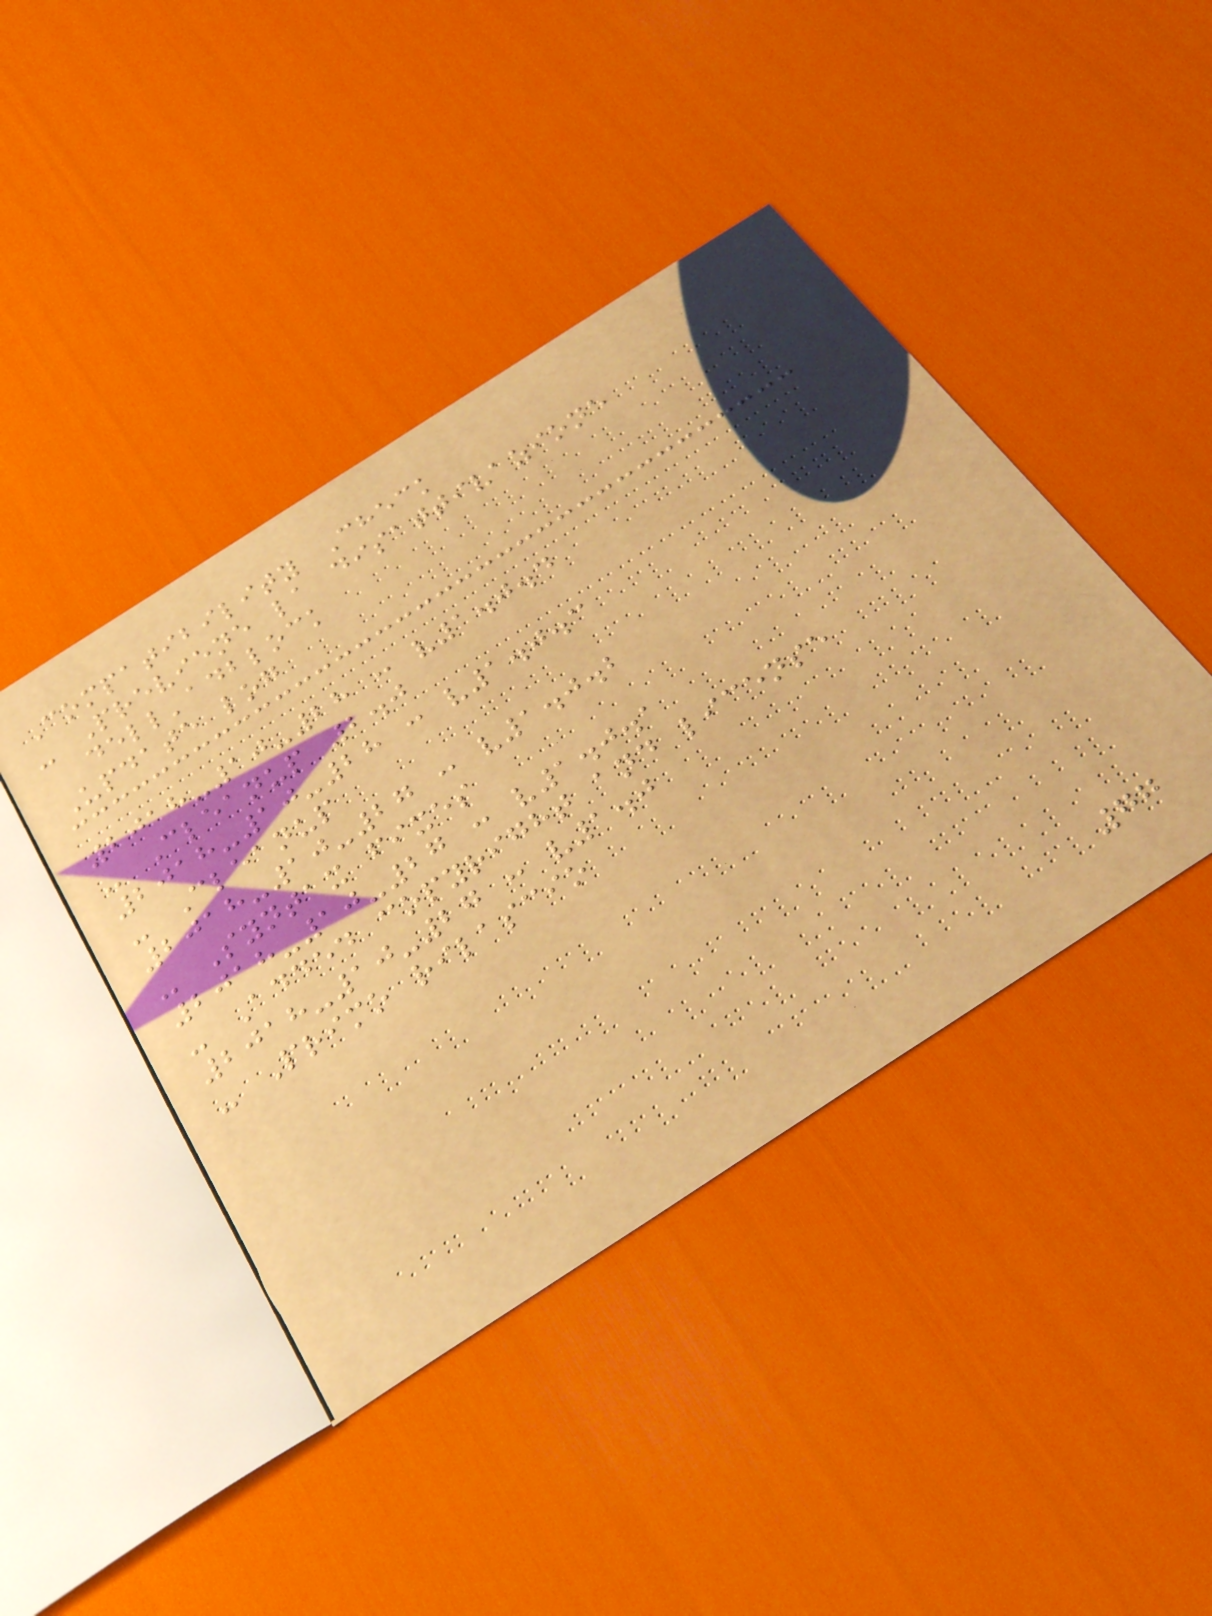Compatibility Check
- Previene la disattivazione
dell'adblock
Update log
2018-10-28 : v1.0.4
- Cleanup 2.0
2018-10-28 : v1.0.3
- Cleanup
2018-10-27 : v1.0.2
- Syntax fixes
2018-10-27 : v1.0.1
- Added copyright and license
2018-10-27 : v1.0
- Primo rilascio
77
